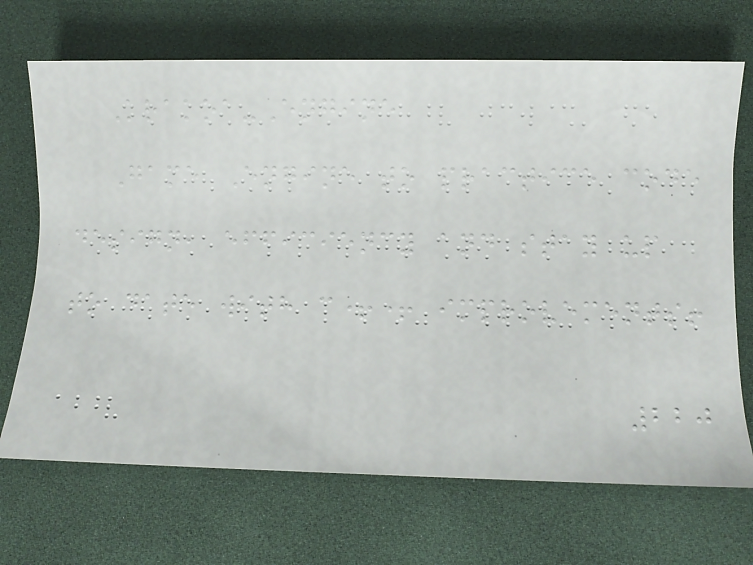Krakoa-Engine
Game Engine to practice code
design, efficiency and stay up
to date with c++ improvements!
220
